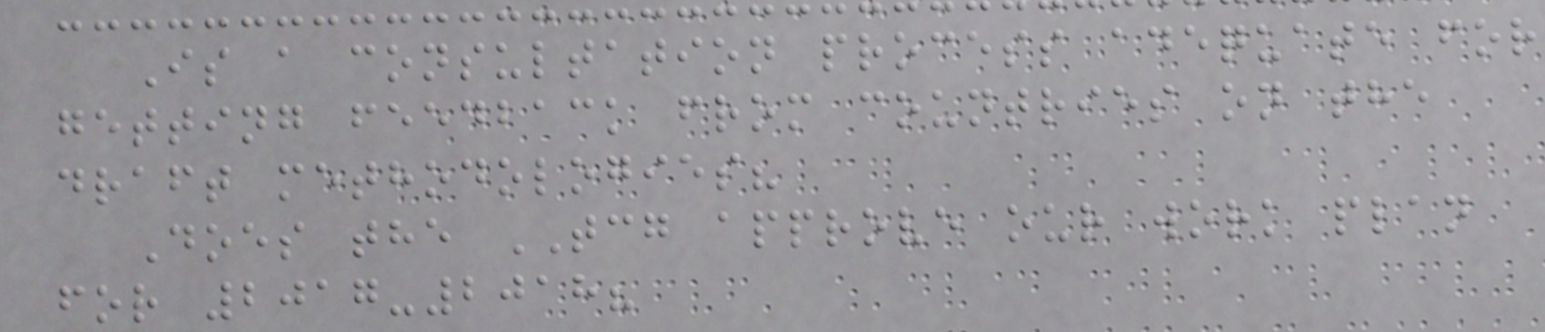Is a consultation process adequate for
getting feedback from countries on the
draft methodologies?
Does the TCG approve our work plan
for 2017-2018?
